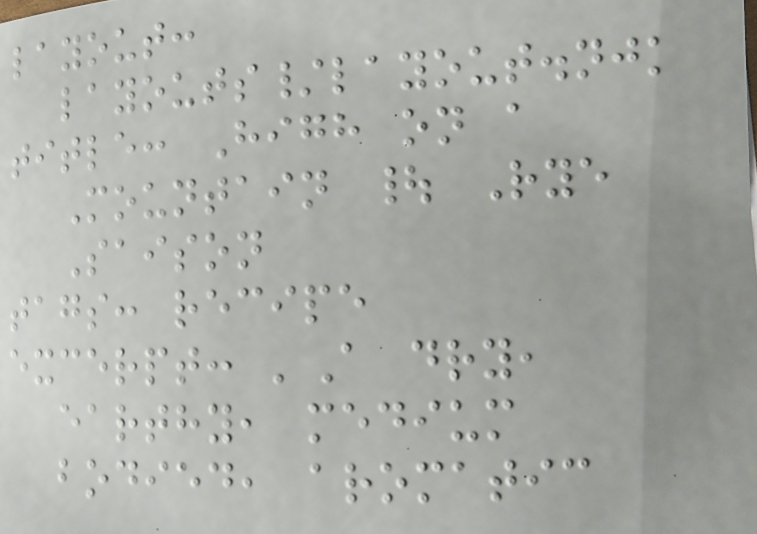layout:
layouts/layout.njk
title: High on a
Mountain | Rye
Saison
tags: recipe
excerpt: 'A dry,
earthy, medium
bodied, aromatic
